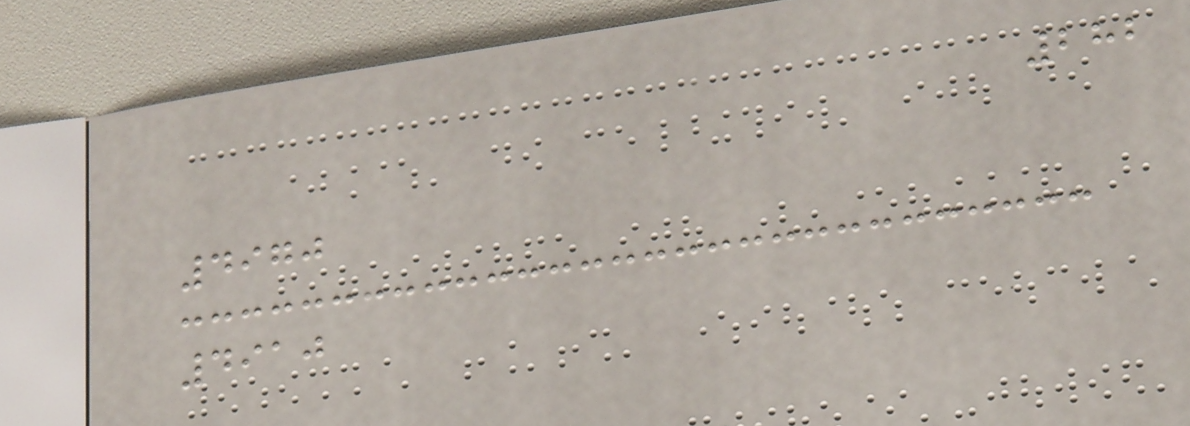282
4970
4910
